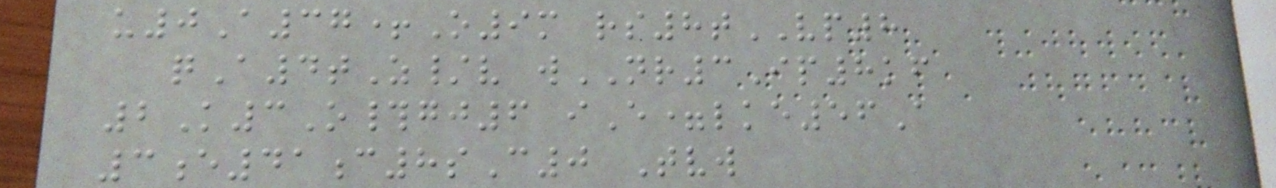u0A37+O9m rs8tVP8
qA4tZ/v wNR3Ip8kf
2K3O#gj6 iE=lke56A
3e41c8sC0 Tvw
